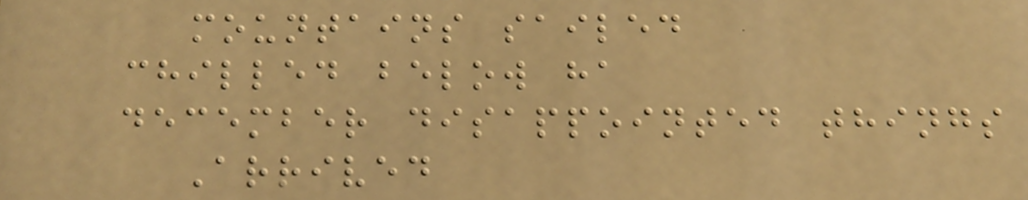mountains sailed
chilled below ha
december disappointed things
Arrived
